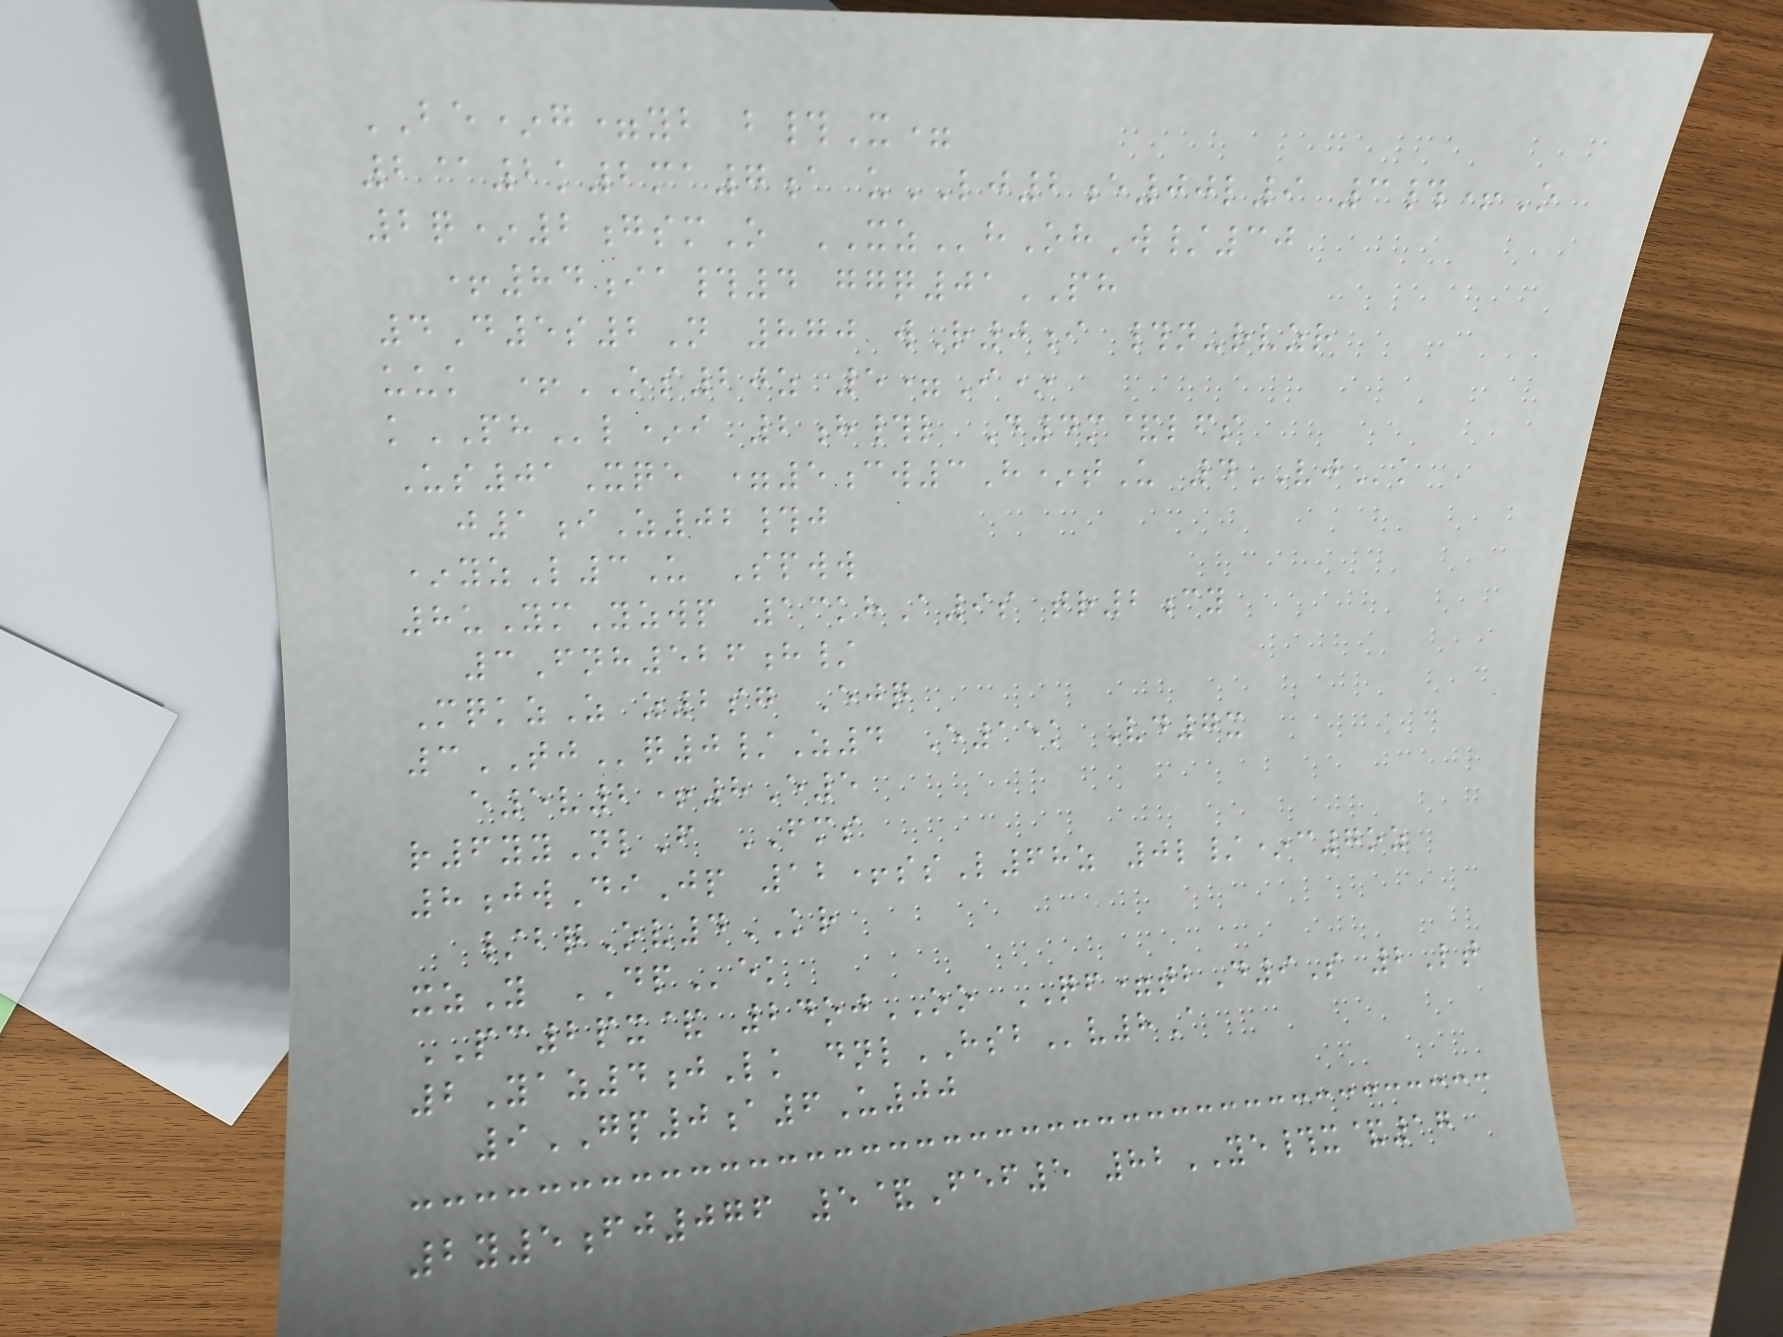BE*g=yb b#X=
2@2k2ma7a uLJ2e00l9 3#+O
2q*2gsmO XZhOhW/30
+84ia#4 ggq01PH
4D5s2N 870 wR0i #n-rvzr
uuk +OS20z 5=I*
kPHl*i 2h#l D4m&lfs
Us01Xqe =5cw3H*tU 4VJk
j1iZ02#j
*yzL3U Spww
8uYmYzwp 13khA9s tr2cy
3Fnh526h/
MqkzZ z2sg Ejq
3TJq0/Z4 E15k Vd7x
e5v2+8E5
r6yyNlF FMS
8jwDiJp 12+ssL68z 0l/*c7oz
/bqOv4KR
xzY DPek
PC2px& 24ojOO QF=tbD9S 2Lt
2Yaz4jLk dnlHSBv8A
9GP0a6U00
2y5fj076 5&Fef5 82YE#x&17
